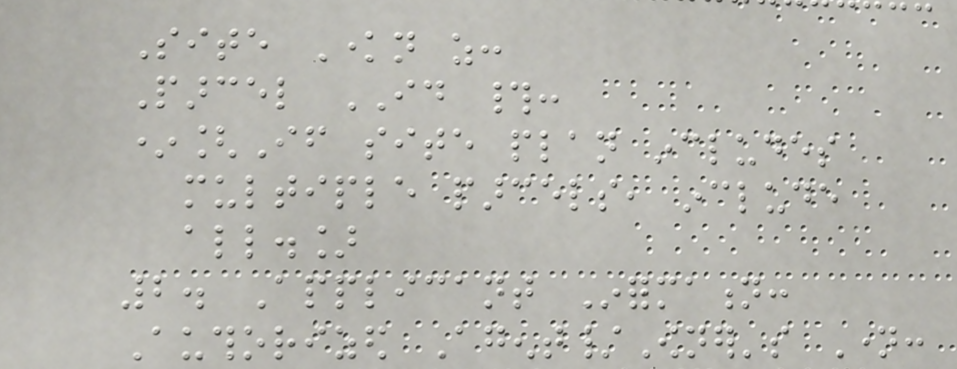Site Known as:
Parcel ID #:
*[If site plan includes
multiple parcels, include
all.]
2. Applicant Information:
Authorized Agent/Owner's Name:
